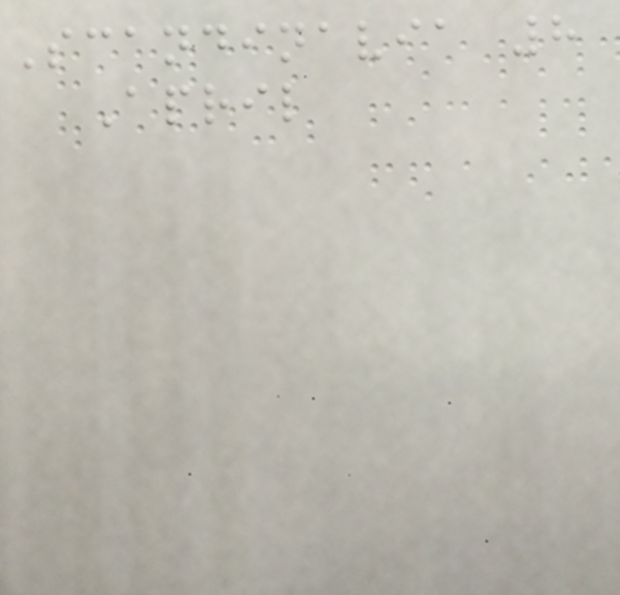Scandinavia 8
April
